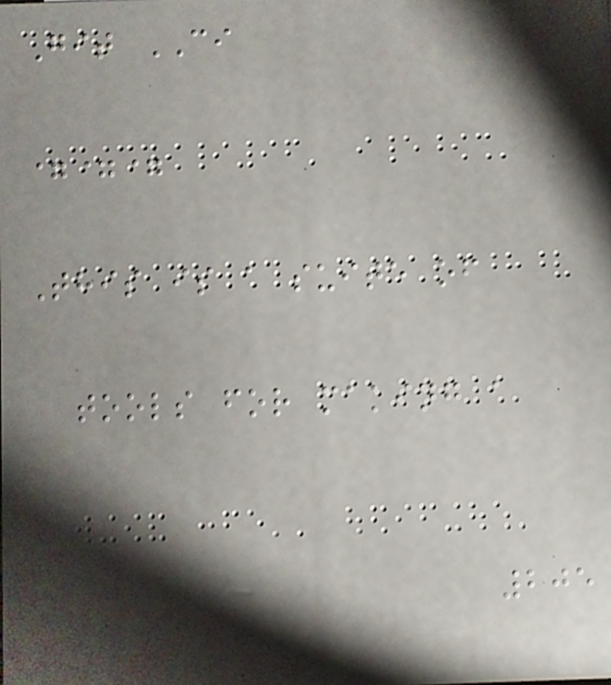Git CI
===
This is a suite of
tools for making a
205
